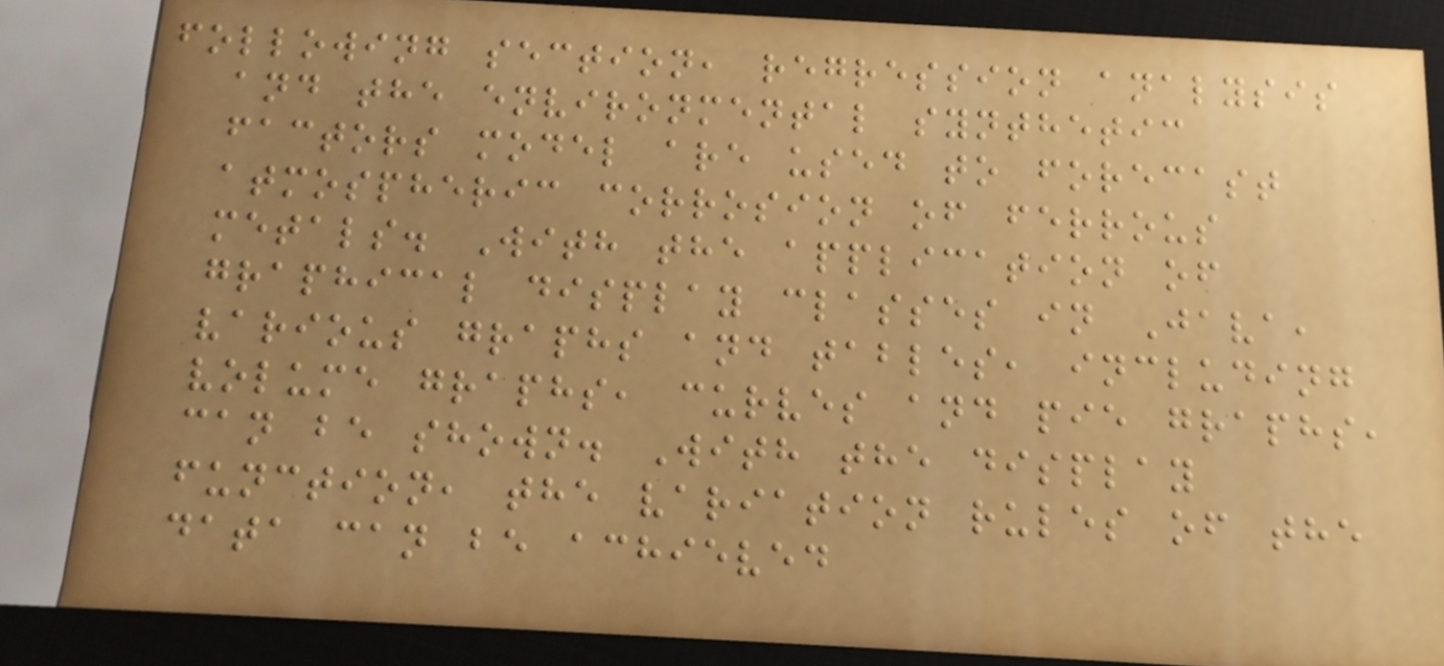following section, regression analysis
and the environmental synthetic
factors model are used to forecast
atmospheric corrosion of ferrous
metals. With the application of
graphical display classes in Java,
various graphs and tables, including
volume graphs, curves and pie graphs,
can be shown. With the display
function, the variation rules of the
data can be achieved
